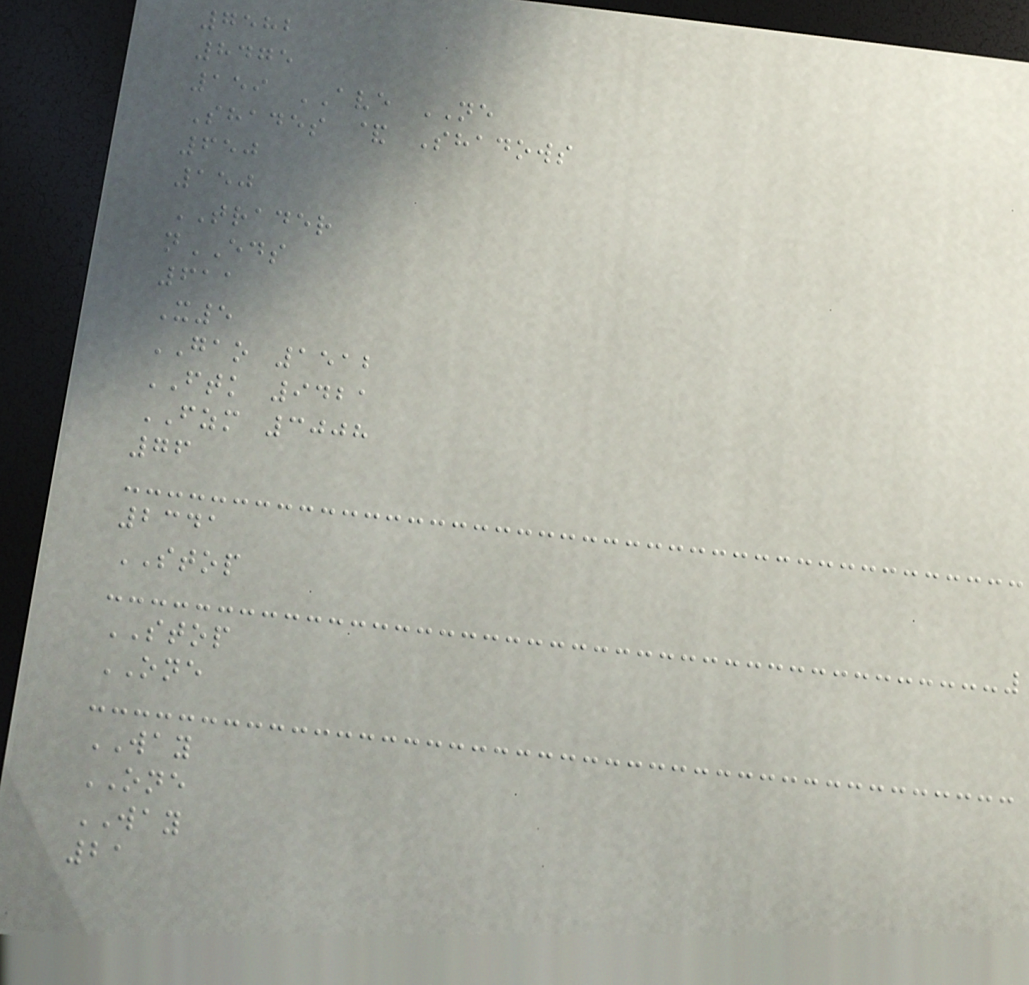7582
8475
159 AVE NE
Shades & Shadows
650
150
TRADER
nEDS
611
X5
GAO 1512
FTK 9421
FZM 3008
76
2341
STOP
STOP
ONE
WAY
ONE
WAY
21
